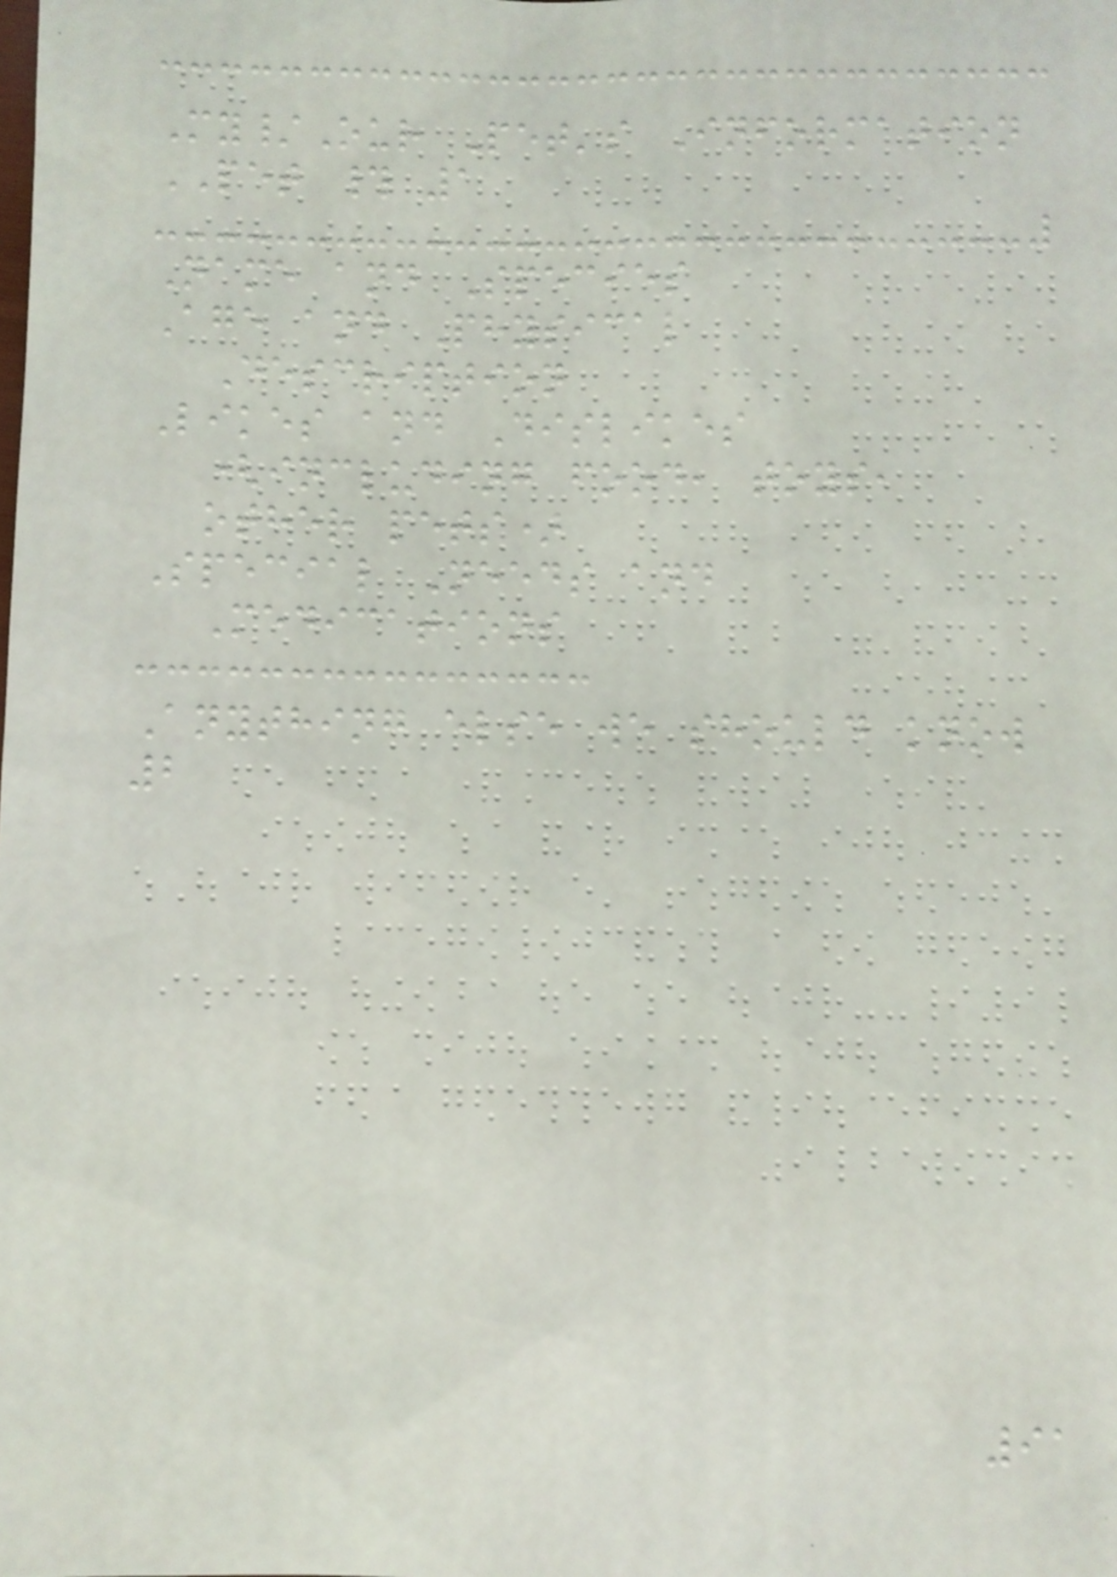My/Our Pet's Information
PET # 1
Name and Species
Age and Physical
Description
Likes and Dislikes
(including food, toys,
other pets)
Special Needs and
Medications
Anything else we should know
2
91
